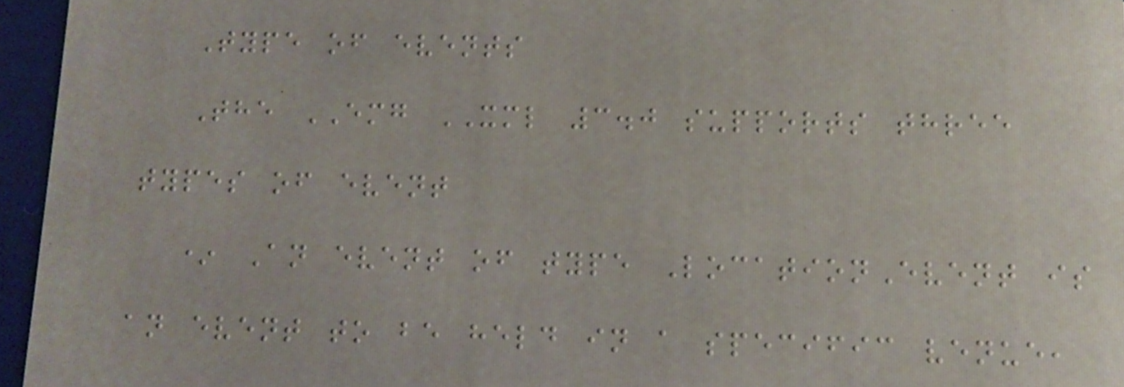Type of events
The EMG XML 3.0 supports three
types of event
* An event of type LocationEvent is
an event to be held in a specific venue,
